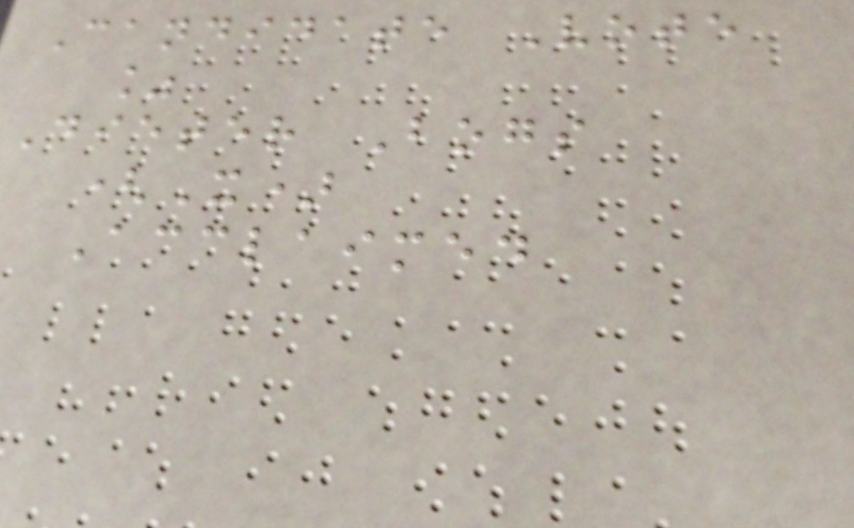Candidate Vote
%
Dieter Bogs
(X)
Acclaimed
